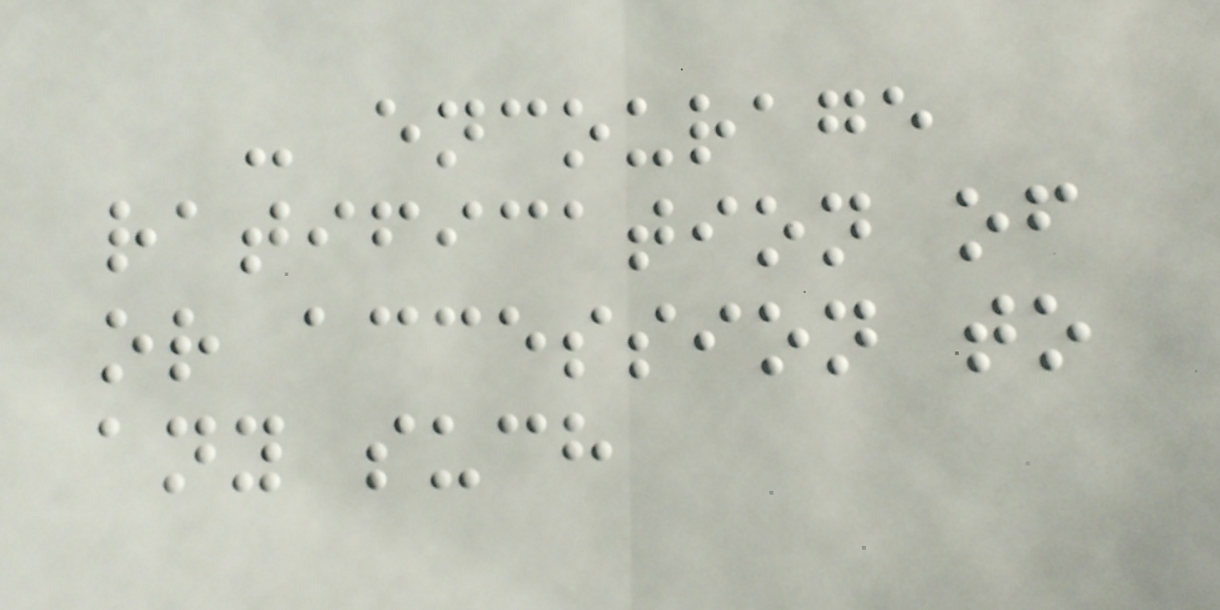- encourage
ratification of
or accession to
any such
